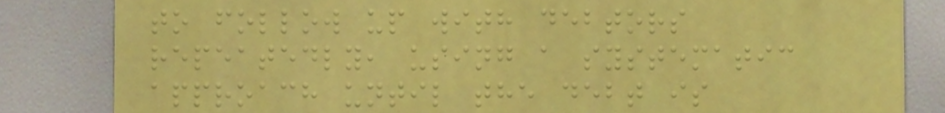to follow up with debtors
repeatedly, using a systematic
approach until the debt is
